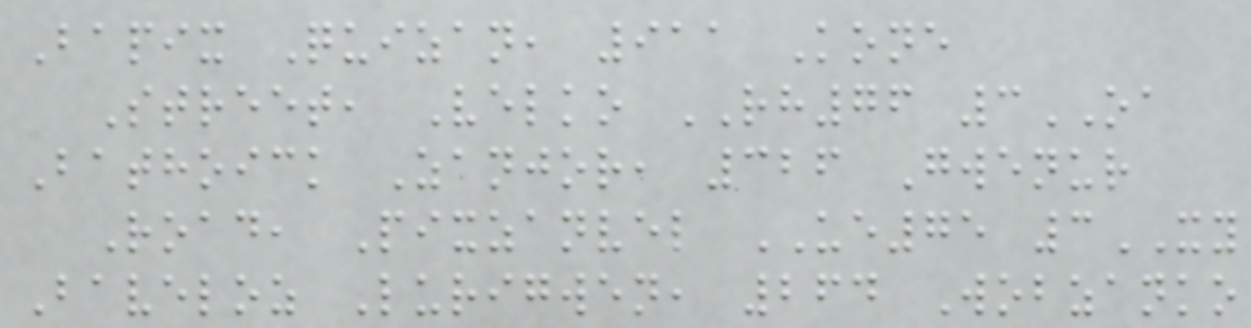Bapix Quizan, 911 Kone
Street, Velko RH76 3OA
Bathoick Zanjor, 326 Gwenur
Road, Pixzanvel UE75 3XY
Baveloz Lurigwen, 264 Wobzanko
